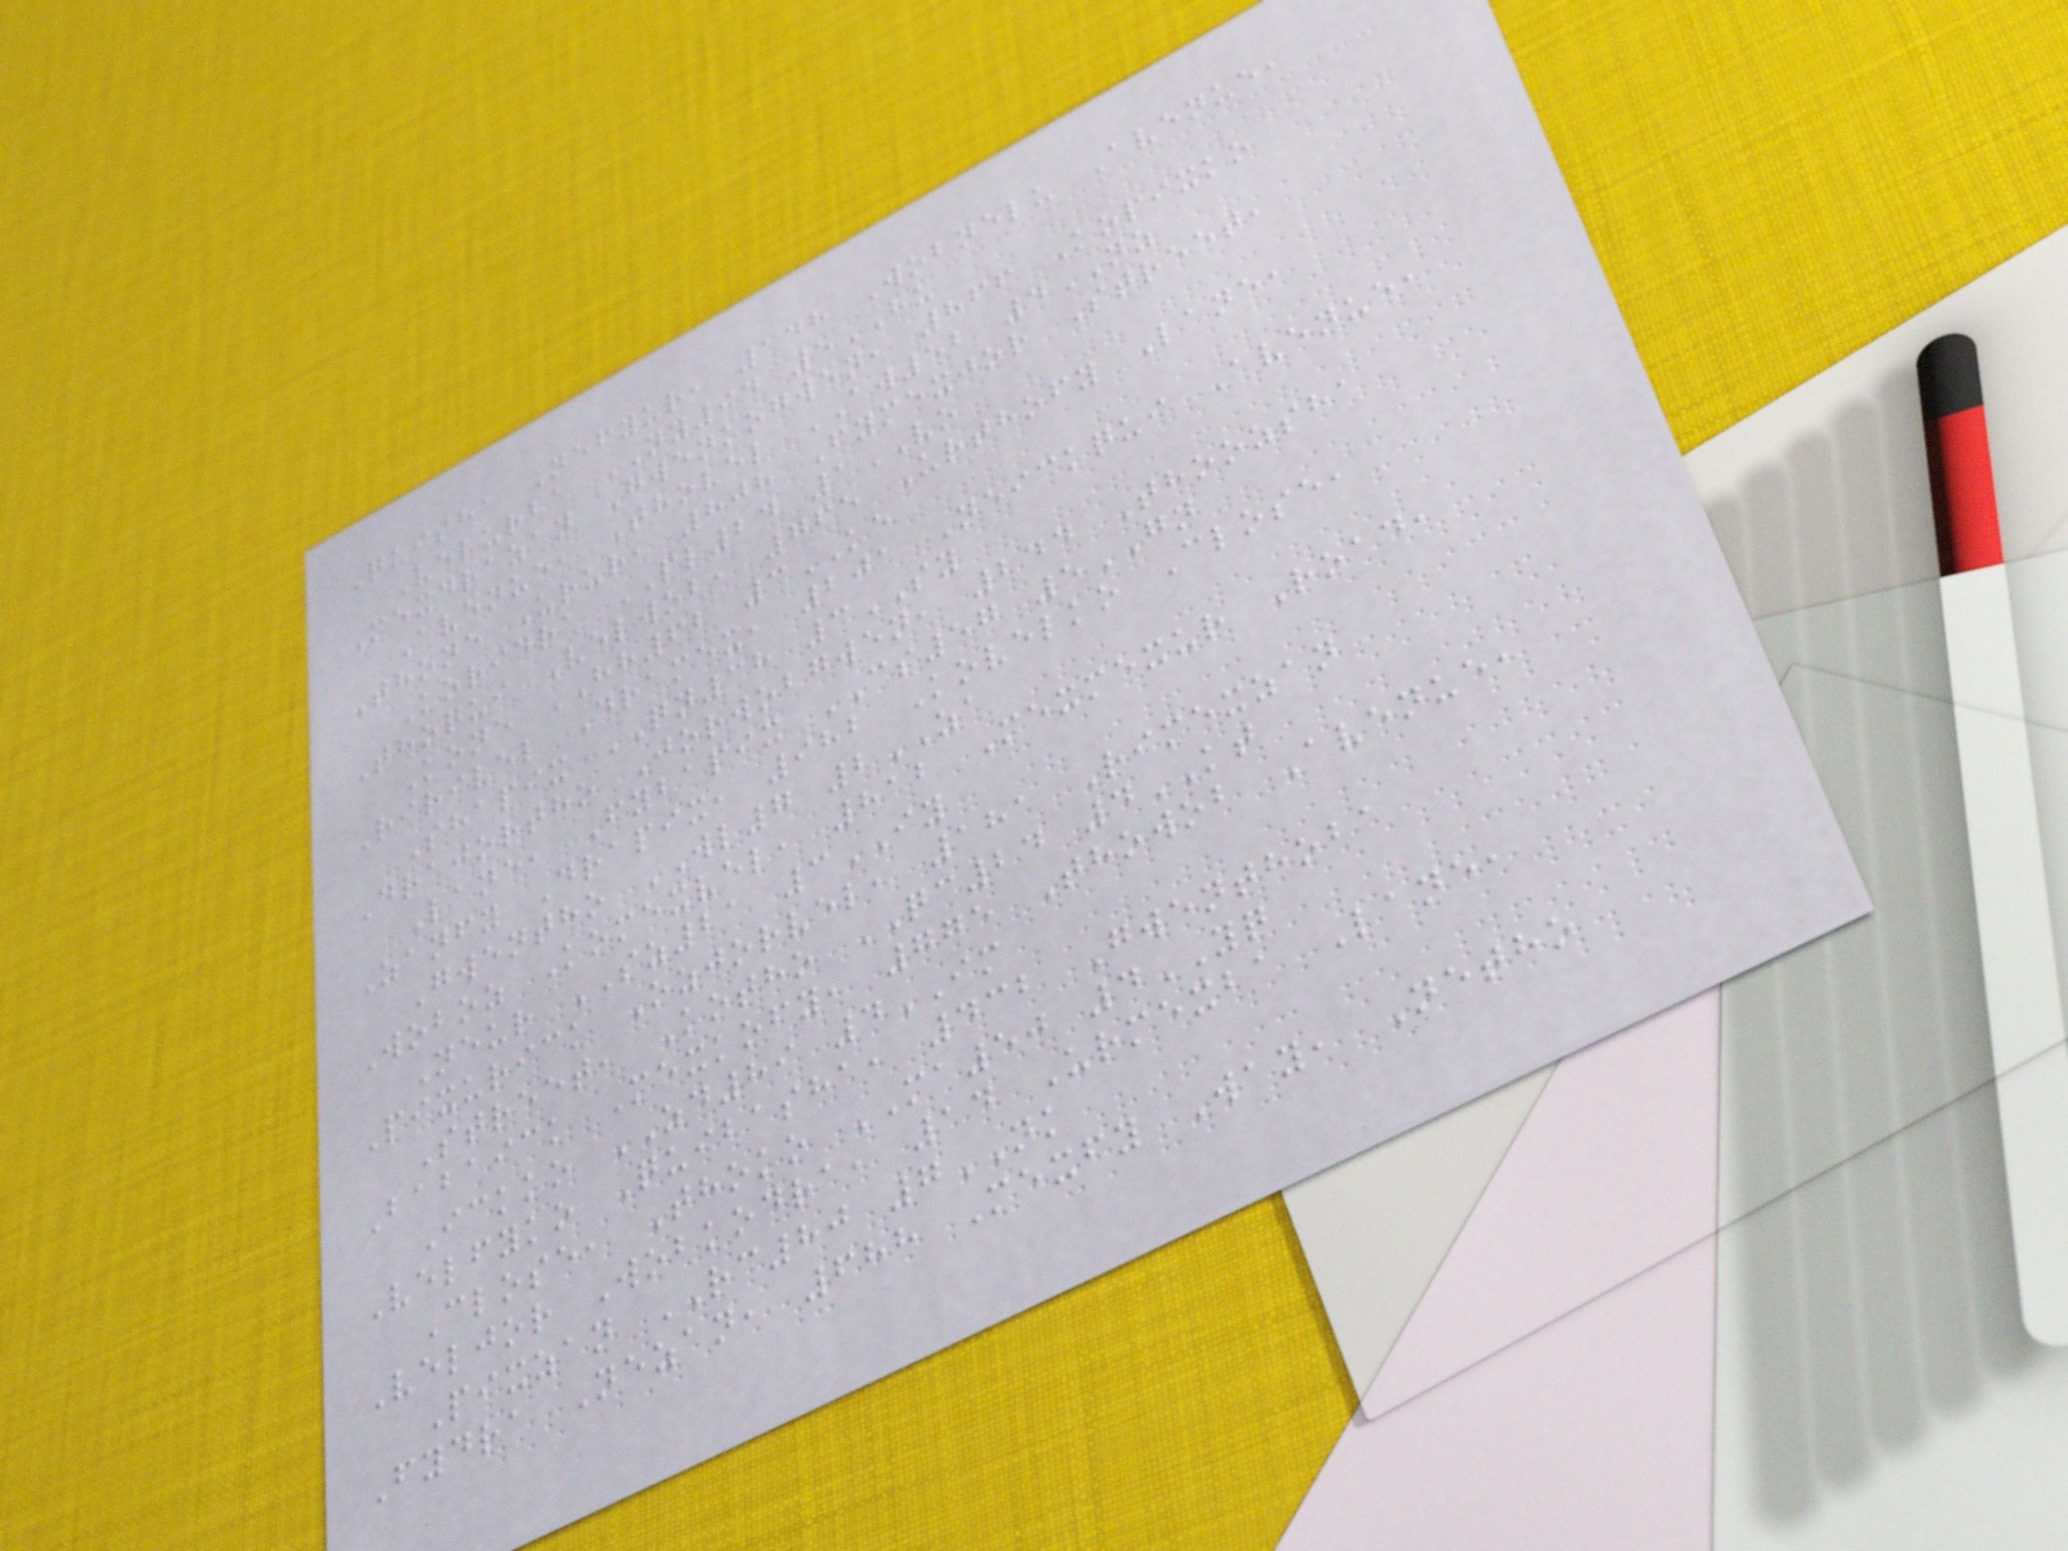Quisha Nefyur, 148 Wobnelu Avenue,
Velurba NY94 5HU
Mexdrazan Gwenkogwen, 866 Kopixko
Avenue, Thovel AW52 4NZ
Thone Urur, 808 Fymexjor Street,
Koridra PL24 1VO
Thoqui Velwob, 765 Urthofy Lane,
Kone HH62 3KE
Ririvel Dramex, 201 Neickqui Avenue,
Shapix QN38 3SY
Drajortho Jorwobgwen, 244 Thoozsha
Lane, Fybapix CS57 5GN
Zanfy Drapix, 982 Kovelko Close,
Gwentho WL7 2ZA
Woboz Komexvel, 812 Mexmexur Road,
Neur SZ21 3IY
Pixurick Ozjorvel, 181 Rimexzan
Street, Kotho QC24 4KT
Babaick Mexkofy, 775 Thowob Avenue,
Ickko ZD89 4IM
Velfyko Quibasha, 432 Gwenthoba
Close, Thoko MA50 4YQ
Veljor Wobkodra, 14 Urmexba Lane,
Pixzan RC80 7NK
Fydra Nezan, 688 Mexfy Way, Netho
